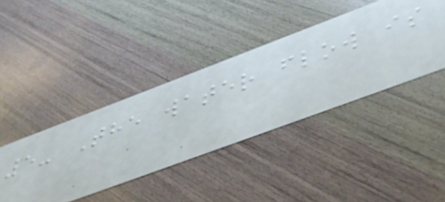5- The water flow is
